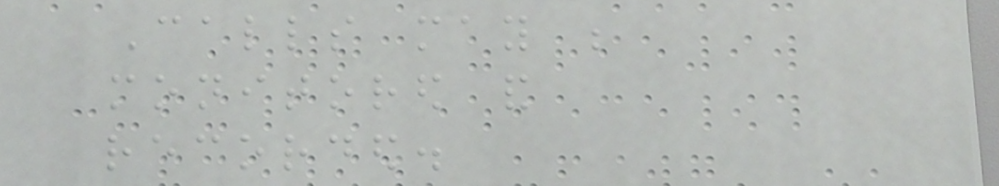Calls may be
monitored and
recorded.
